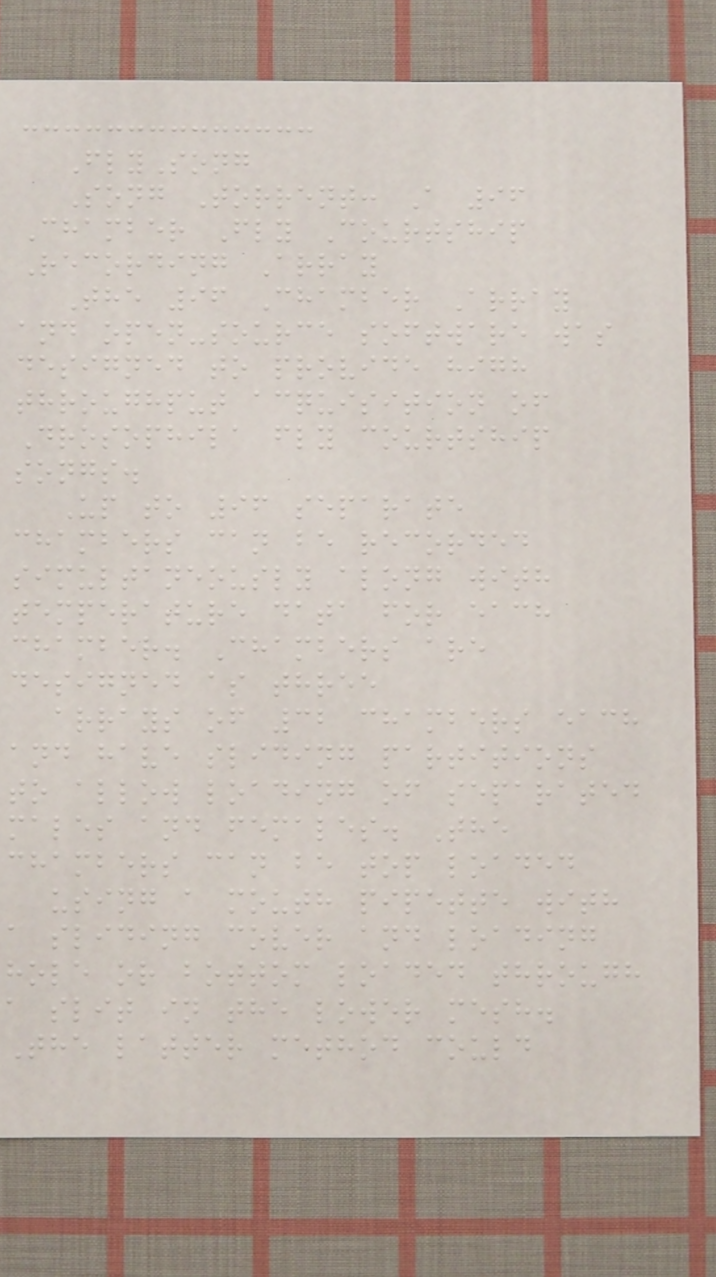FlySong
Song Torrent: A 96
Chamber Fly Courtship
Recording Array
The 96 Chamber Array
and open-source software was
designed to provide high
throughput acquisition of
Drosophila fly courtship
songs.
Up to 96 separate
chambers can be recorded
simultaneously along with
temperature data for each
chamber. Chambers are
designed as three
arrays of 32 chambers each
and have sliding partitions
to allow loading of separated
males and females. The
chambers can be top loaded
using a mouth pipette with
a sliding cover and loading
hole or bottom loaded through
a slit in the lower mesh.
The latter method could
